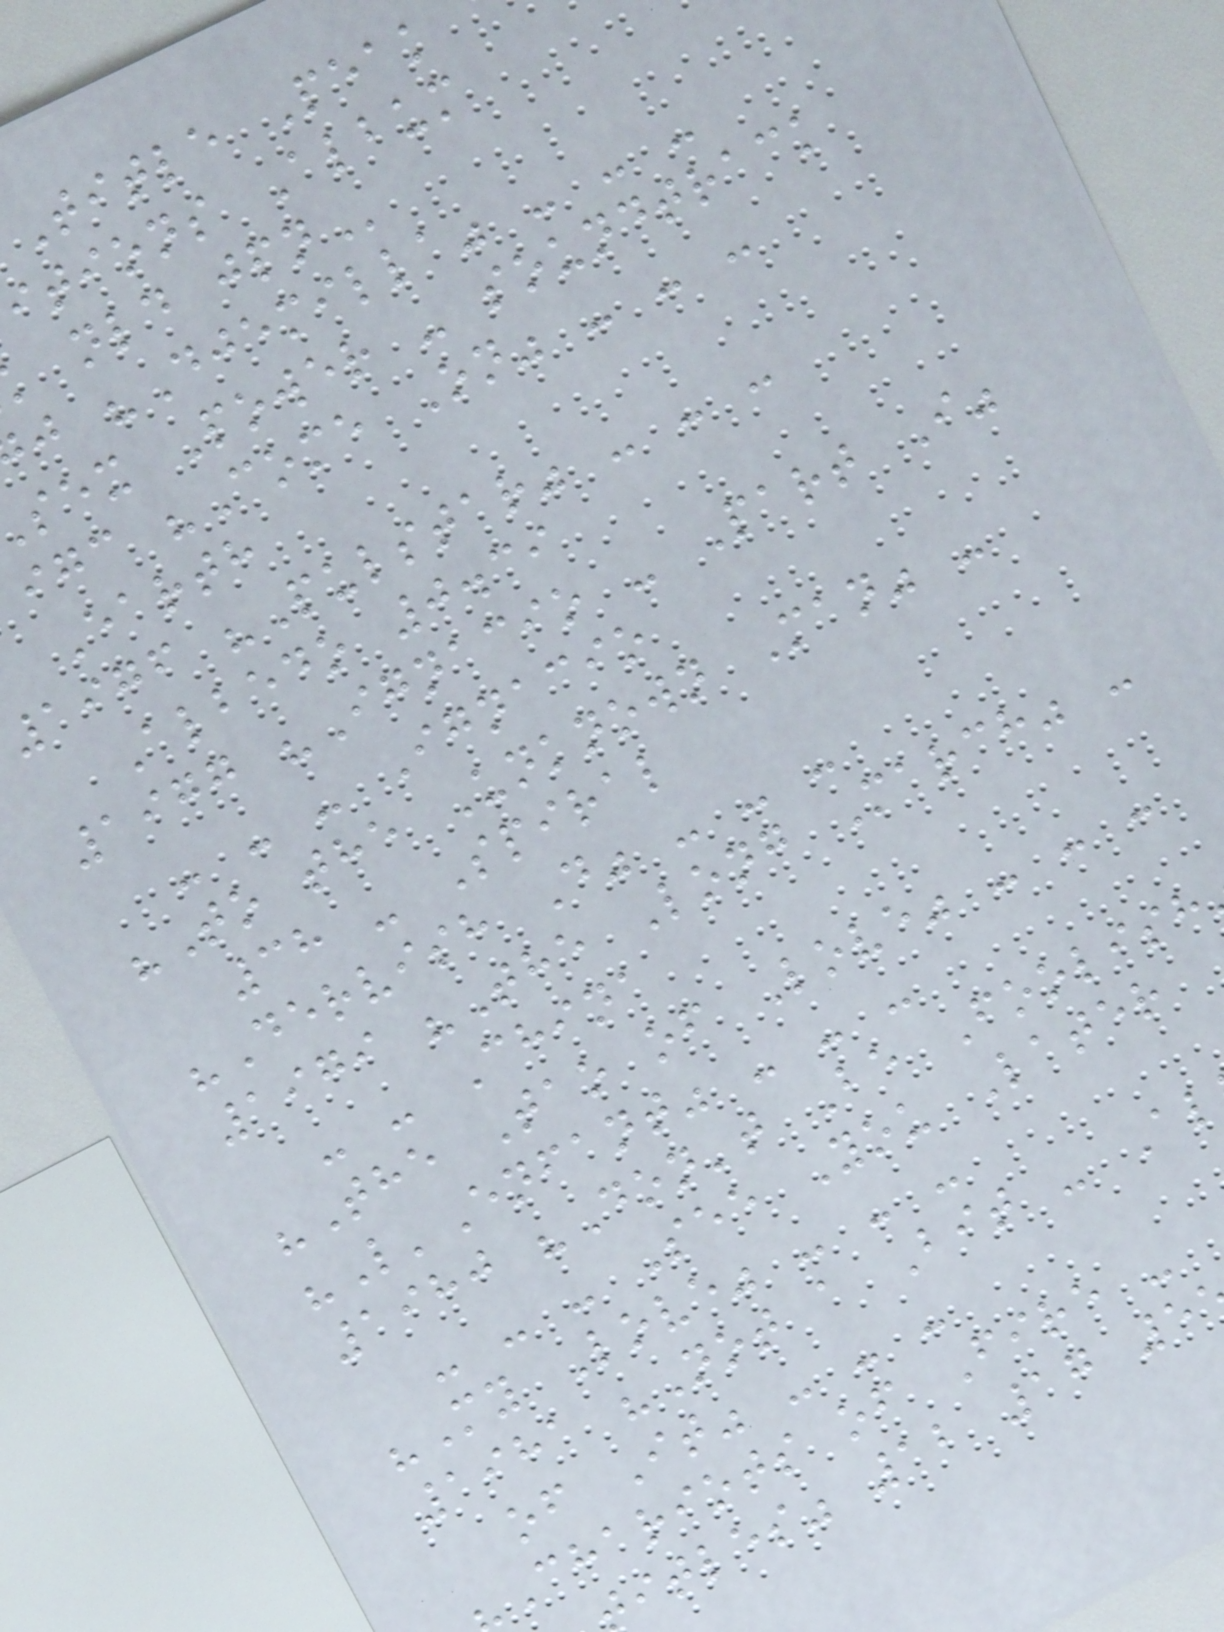Title Peak
itions Album
j "Djemilla" - - -
sex Power - soundtrack
igc "Come On" - - -
Earth
1976 "Pulstar" - - -
Albedo 0.39
1977 "Ignacio - Part I"
- - - Ignacio
"To the Unknown Man" -
38 - Spiral
"Dervish D" - - -
1979 "The Long March" -
- - China
"The Tao of Love" - - -
"L'Enfant" - - -
1980 "Don't Be Foolish
- - - See You Later
"My Love" - - -
1981 "Not a Bit - Al
of It" - - -
Chariots of Fire -
itles" 12 17 5
